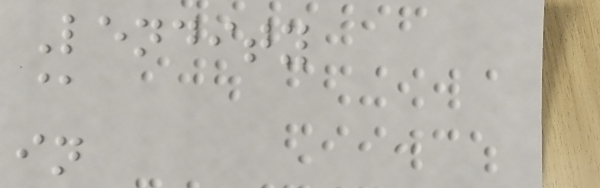Lendity
@
in
